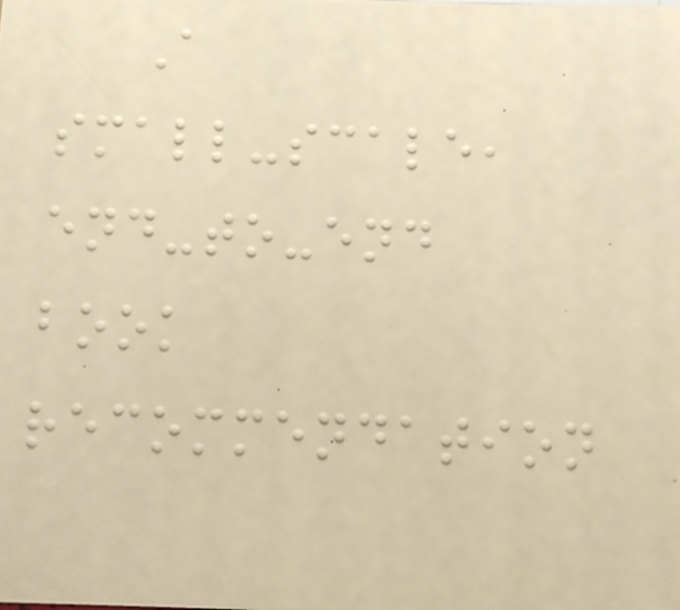A
small-scale,
end-to-end
book
recommendation
